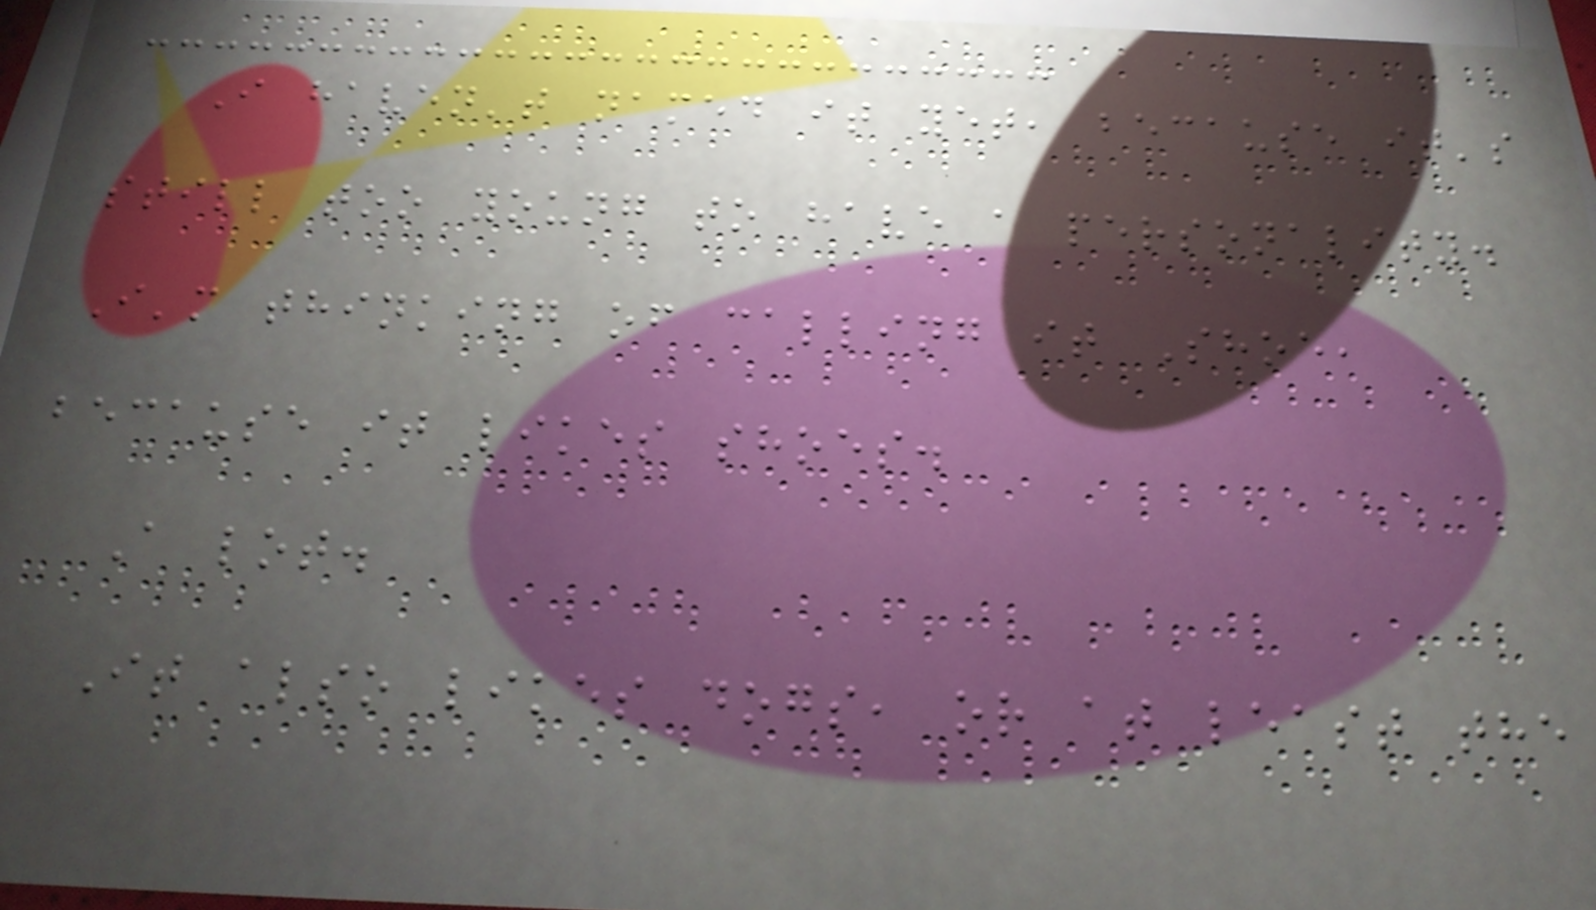I haven't named it yet, because it's
still too young to have a personality.
I'm thinking of calling it Shoe,
because it likes shoes.
A lot.
It also likes dogs, or at least the
